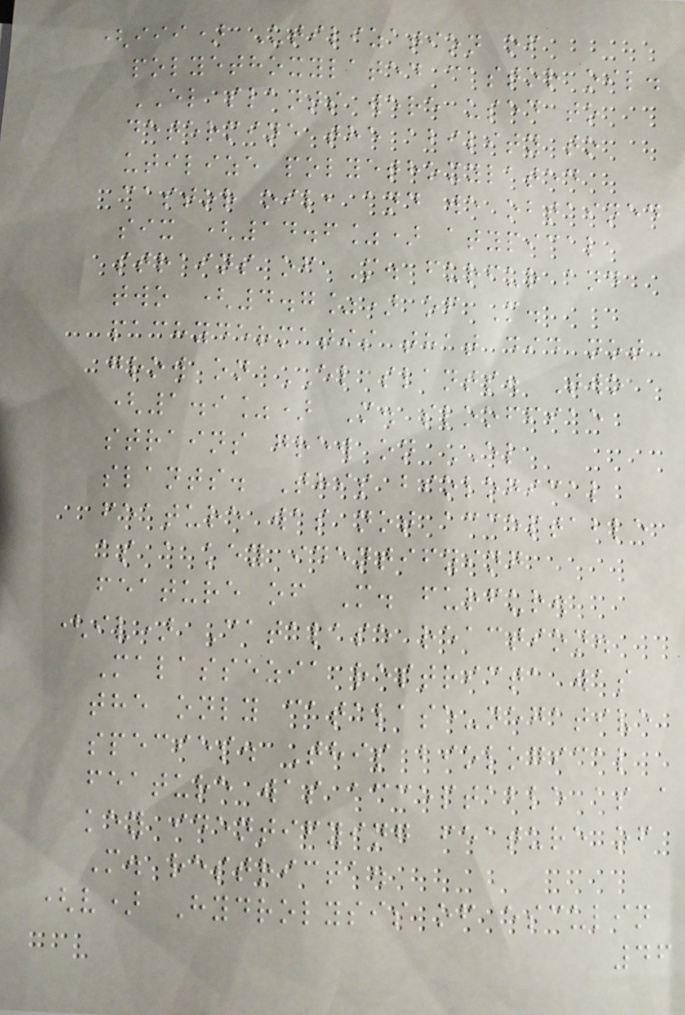(iii) Utilization of
polyethoxylated castor oil.
EL slants were used to
determine the ability to
utilize polyethoxylated
castor oil, and we obtained
six (14.6%) atypical
strains of M. furfur and
two (4.7%) of M.
pachydermatis that did not
grow on EL slants. Two
(1.9%) M. slooffiae
strains grew on EL
slants. This biological
feature was not acceptable
as a key identifying
feature of M. furfur.
(iv) Catalase reaction.
Malassezia restricta was
the only catalase-negative
species. This biological
feature was acceptable as a
key identifying feature of
M. restricta.
(v) Hydrolysis of esculin
46
